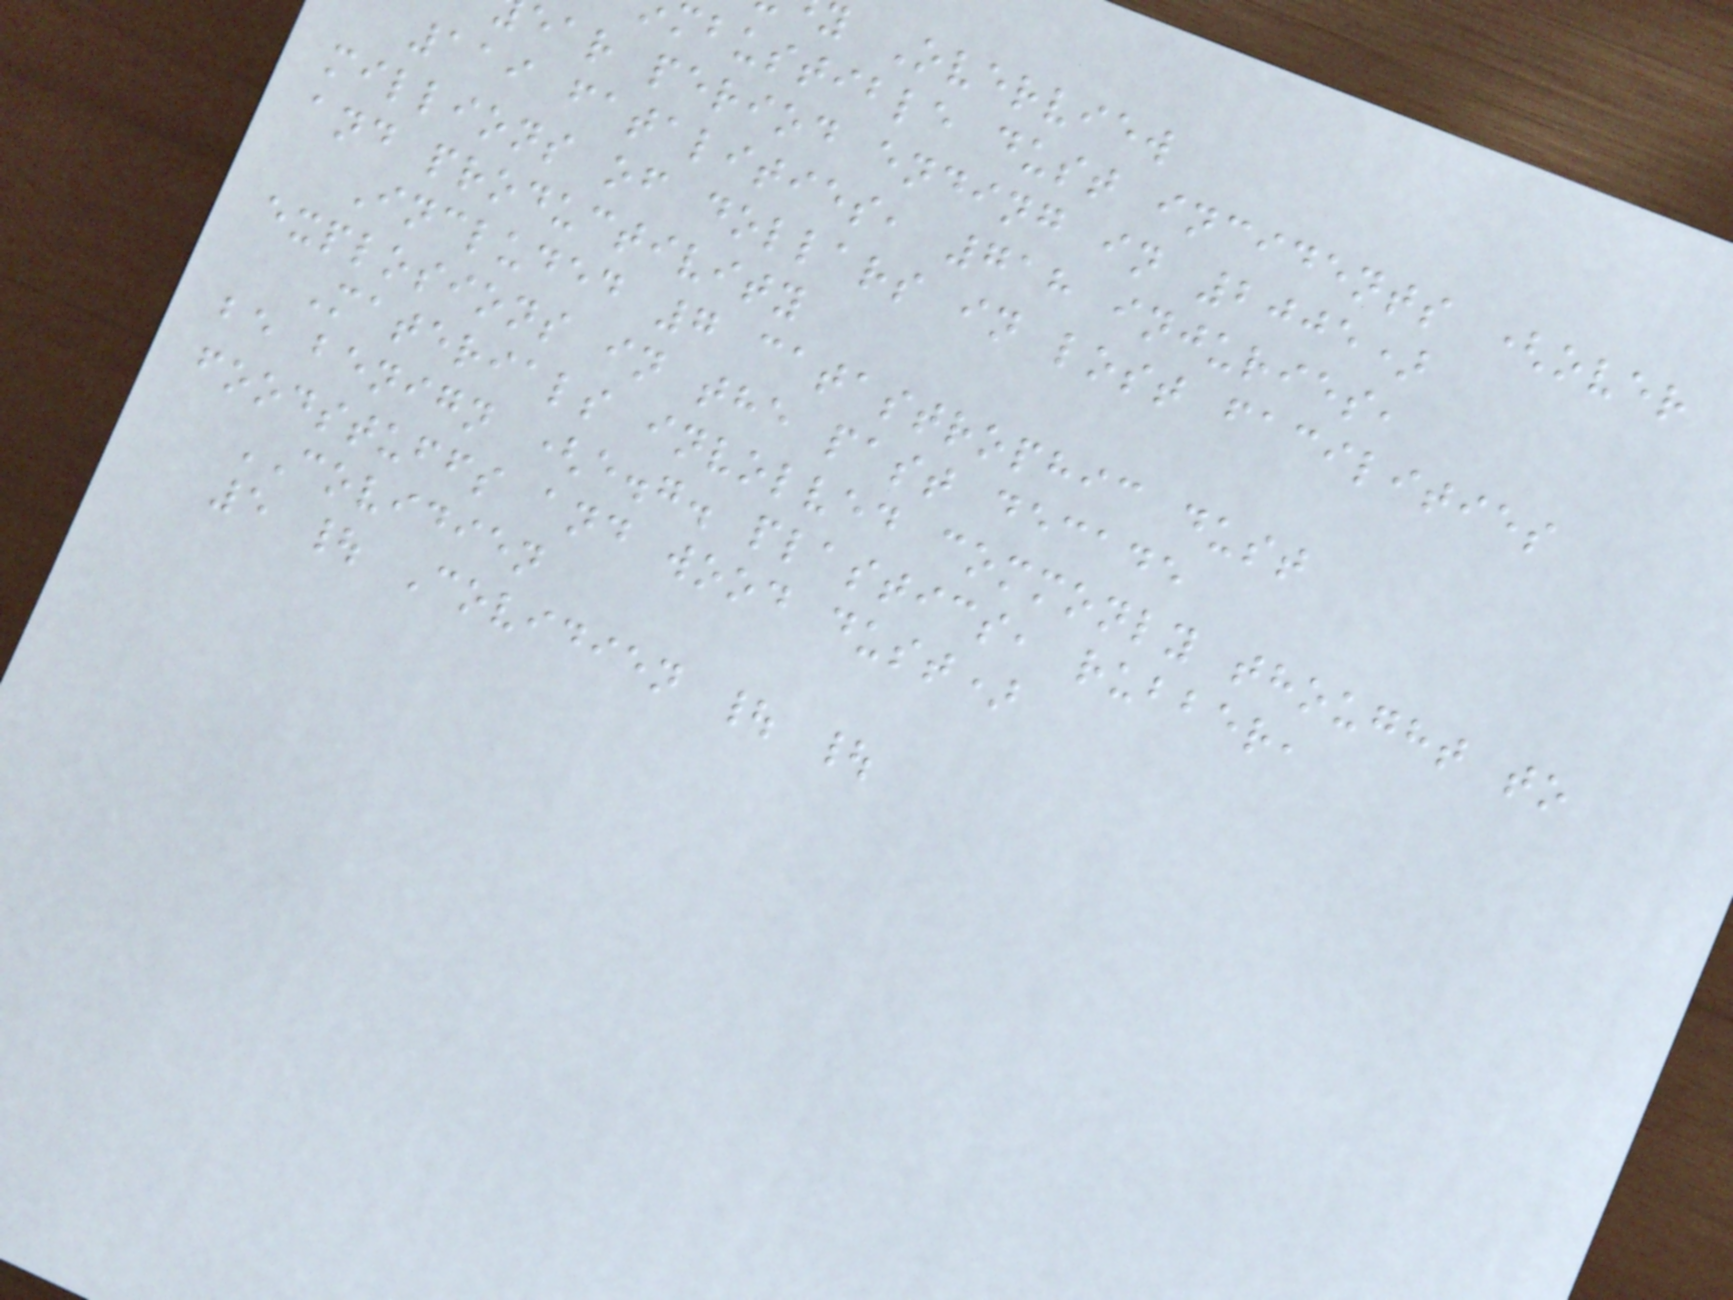y Overview
mbustible dust incidents (over
ear period ending in 2005)
119 fatalities, 718 injuries,
millions of dollars in lost facilities
and productivity
Included 7 catastrophic dust
explosions in the past decade
Materials involved commonly thought to
be benign (e.g. plastics, rubber,
foodstuffs and wood dust)
COVIDIEN
5 | Covidien | |
